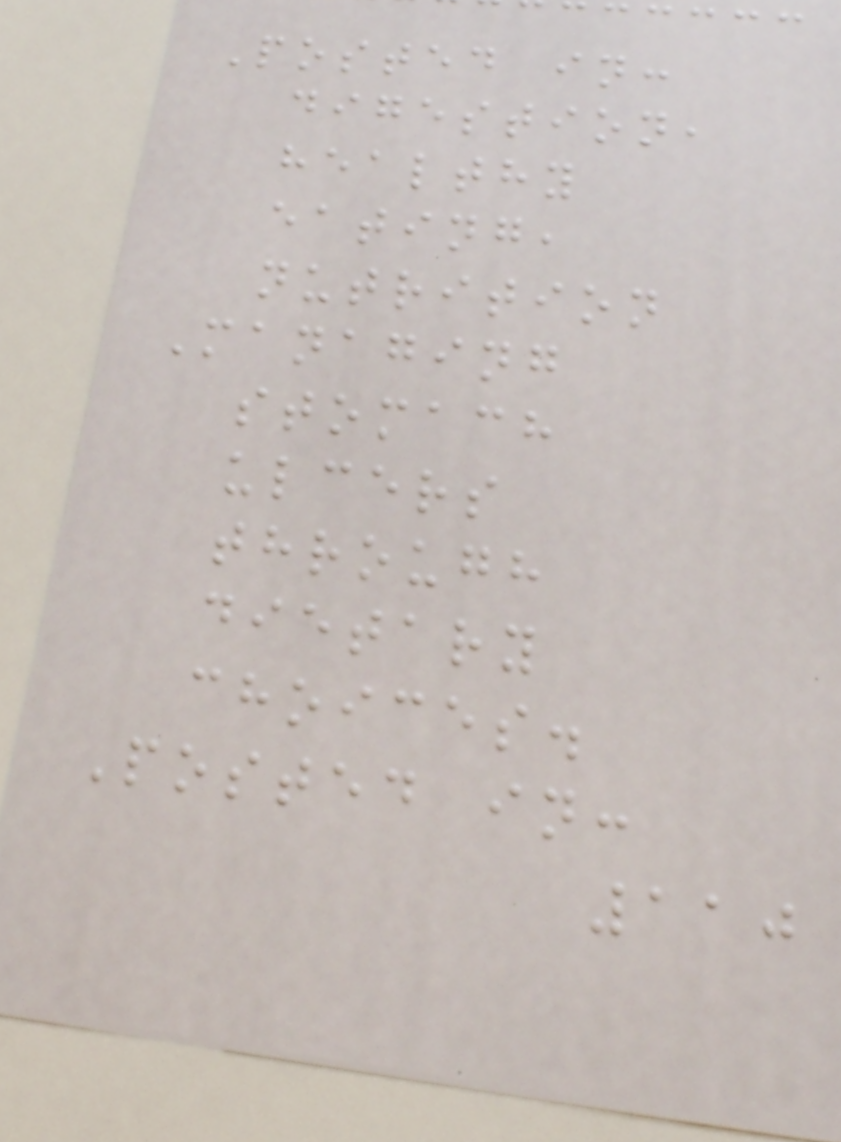Posted in:
digestion,
healthy
eating,
nutrition
Managing
stomach
ulcers
through
dietary
choices.
Posted in:
110
